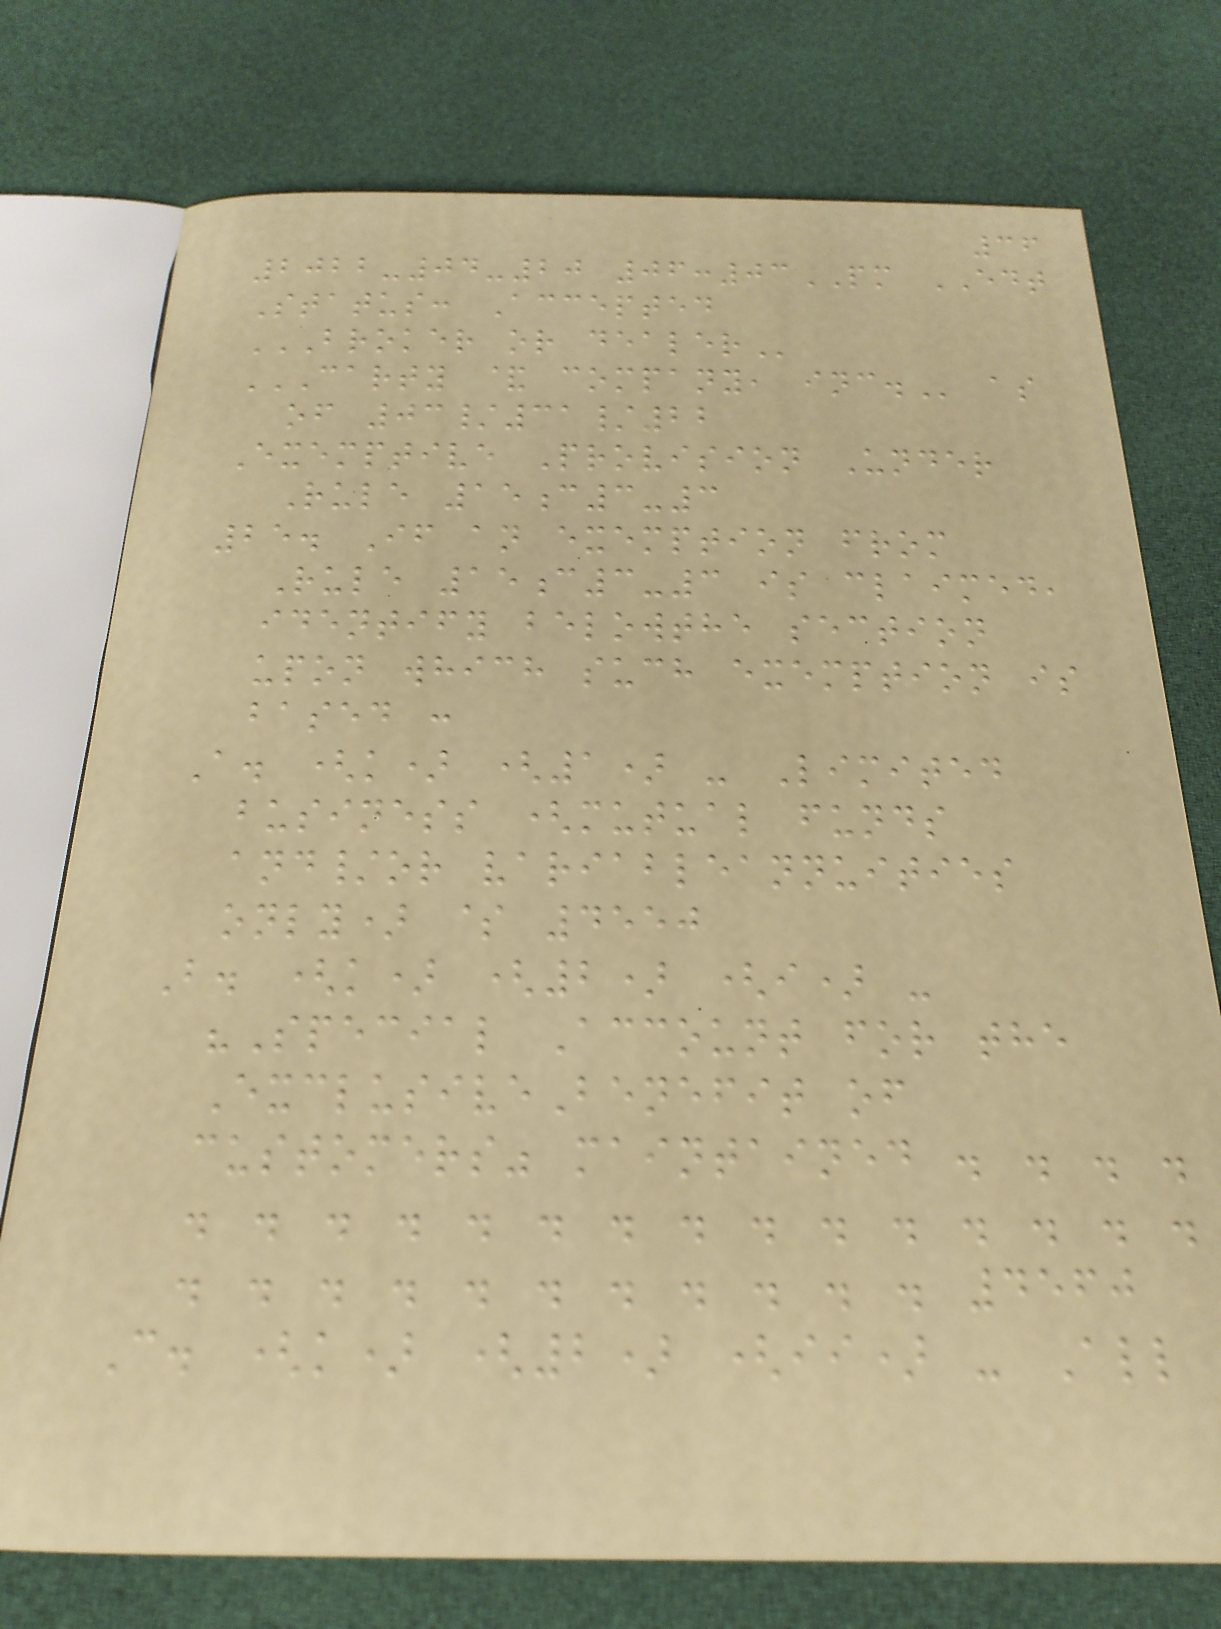36
2022-04-20 06:03PM EDT
Status: Accepted
BROKER OR DEALER
CARTY & COMPANY, INC. as
of 03/31/22
Exemptive Provision Under
Rule 15c3-3
25. If an exemption from
Rule 15c3-3 is claimed,
identify belowthe section
upon which such exemption is
based :
A. (k) (1) - Limited
business (mutual funds
and/or variableannuities
only) $ 4550
B. (k) (2) (i) -
"Special Account for the
ExclusiveBenefit of
customers" maintained . . . .
. . . . . . . . . . . . . . .
. . . . . . . . . . . 4560
C. (k) (2) (ii) - All
